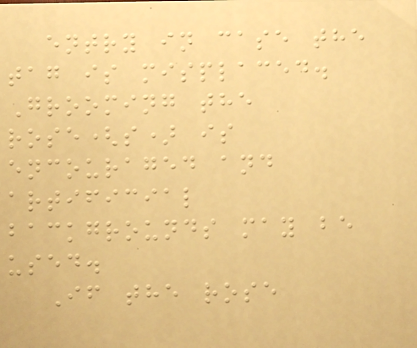entry in case the
tag is misplaced.
Grooming the
rose(s) is
encouraged and
artificial
backgrounds may be
used.
If the rose
